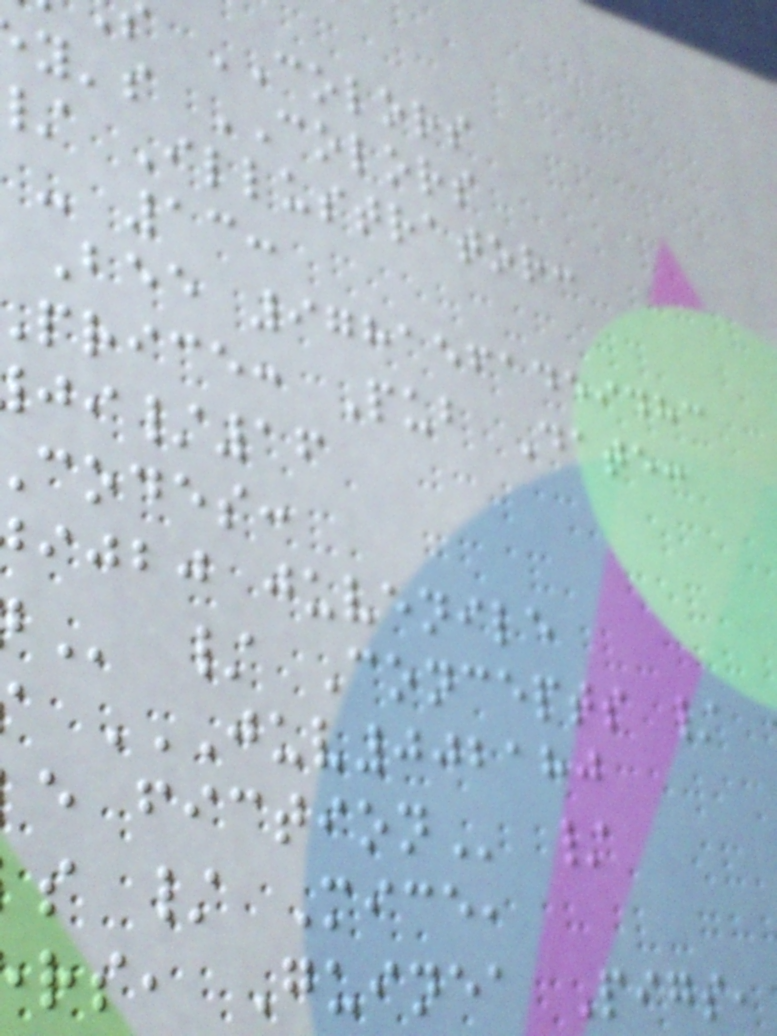COLORS
y's COLORS
Illustrator:
- 13:
Bee 9781561459483
price: Pub Date:
/16
codes:
ijbj juvenile
/ Concepts /
s / Mice,
rs, Guinea Pigs,
